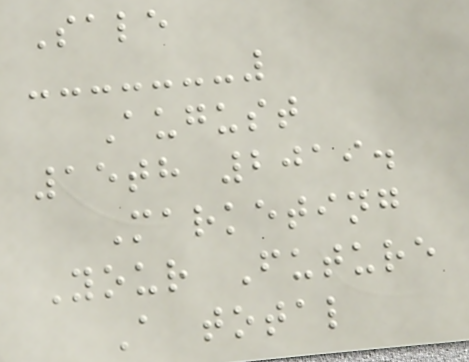Sale
August
15th 2019.
Marketing
Your Future
A total
